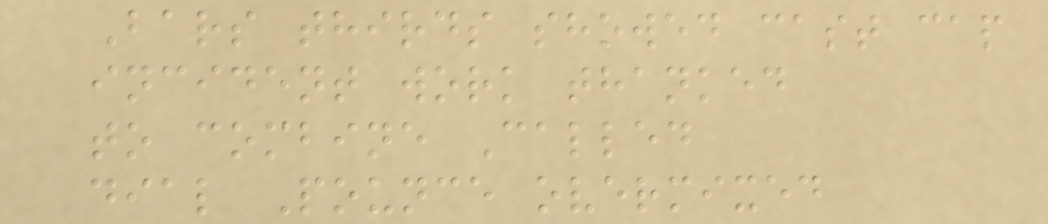Bars thirds showed cast cap
incident work thanked
to combine Called
dial Pounce overmixed
